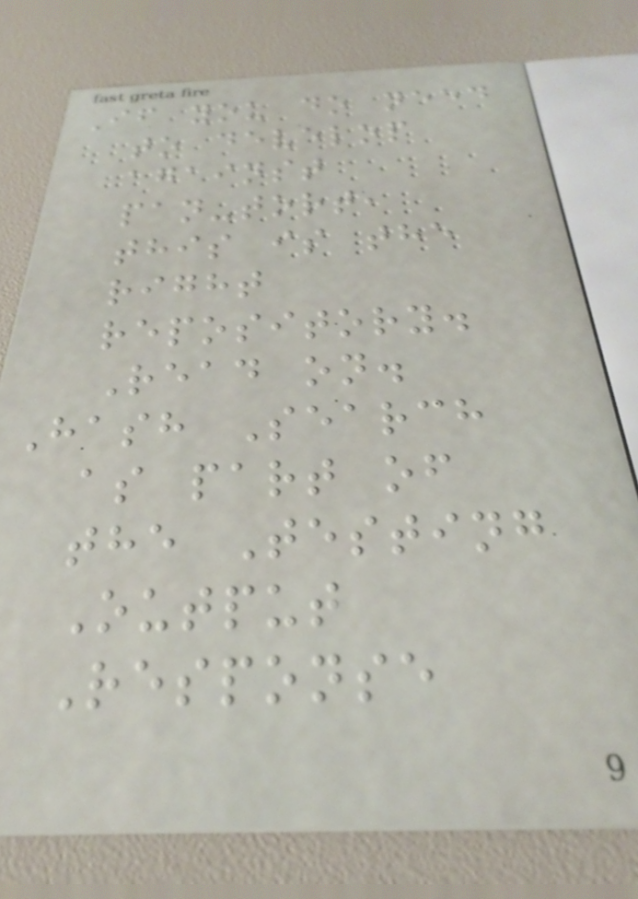If you do need
to develop
against
pan-tort,
this is the
right
repository.
Read on.
Hash Search
as part of
the Testing
Output
Response
